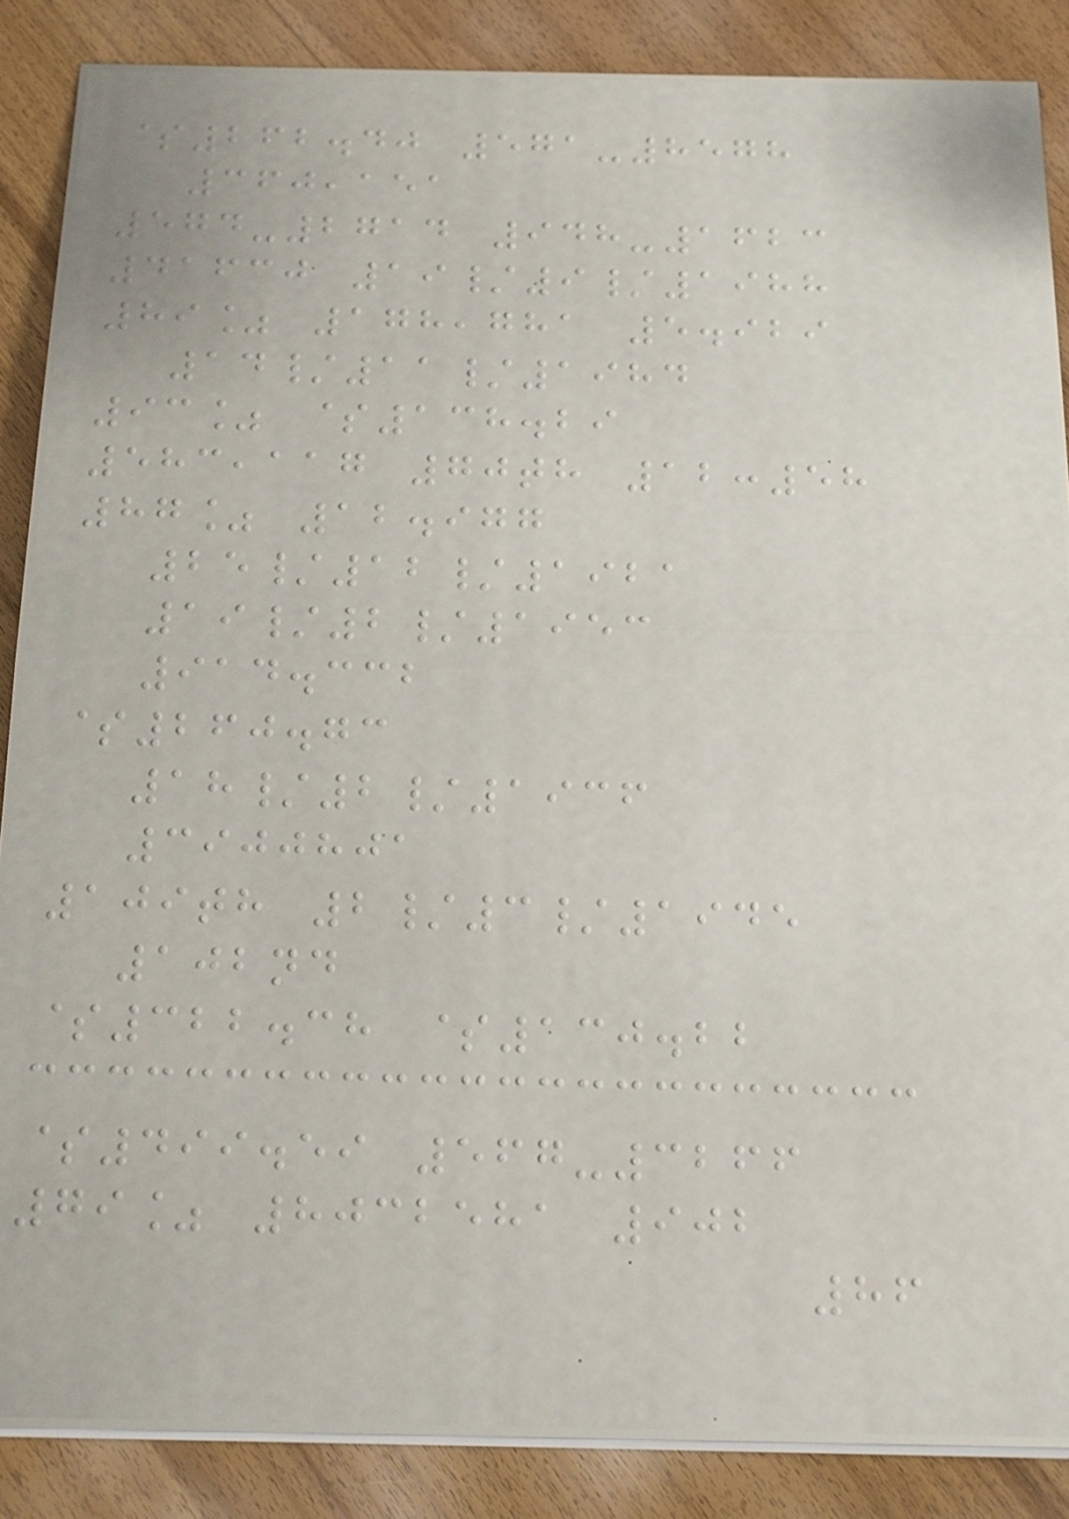$262.40 571-8578
360,151
574-2714 948-1623
41630 19/9/1988
89% 178,781 5.929
14/11/1984
93% $138.29
583,117 70th 12:58
87% 12.977
25/12/1921
19/2/1953
914.332
$260.73
18/2/1936
3900801
109th 2/3/1945
102nd
$322.38 $130.22
$499.59 567-3266
79% 8032581 902
86
